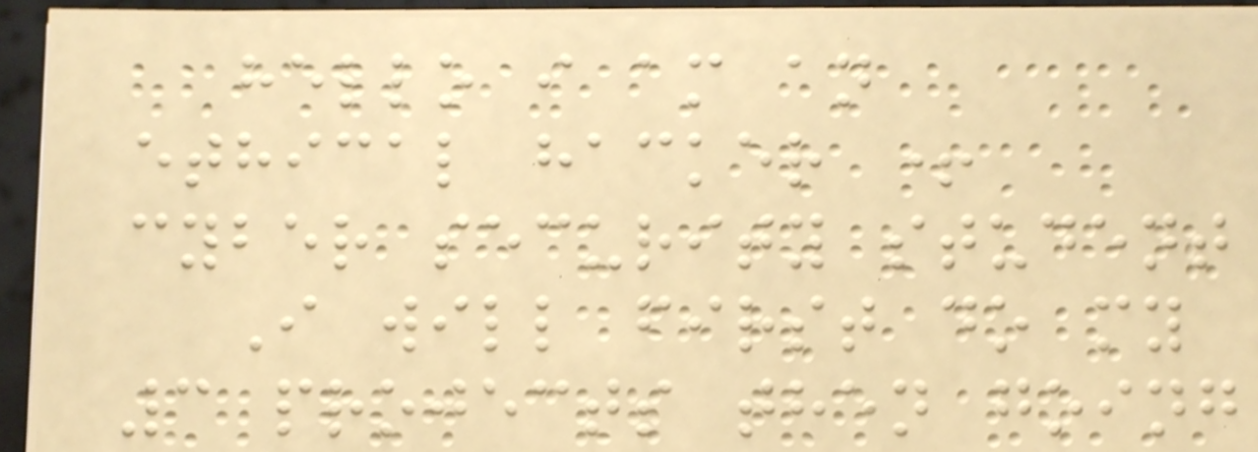hello i am an
ethical hacker +
cyber security student
I will first do my
3 projects then going
